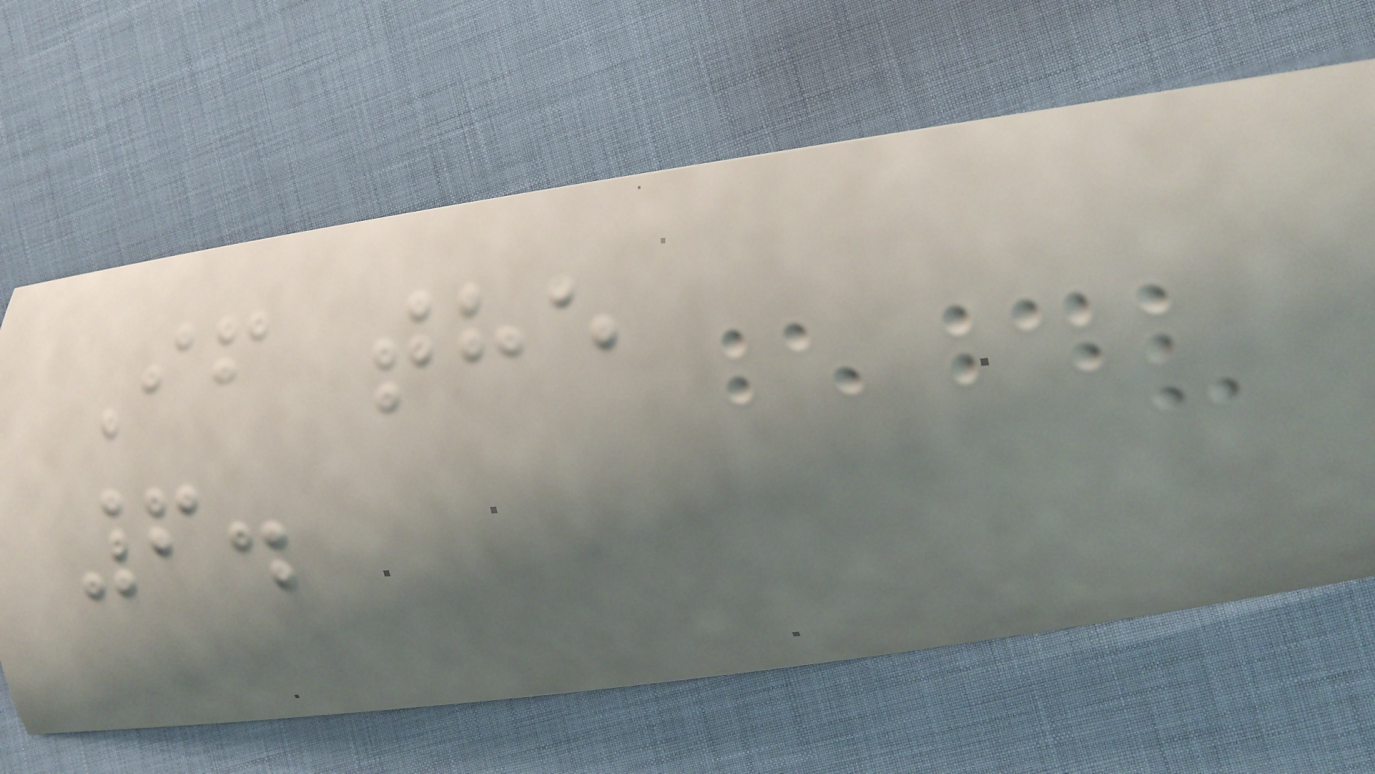If the
6.
